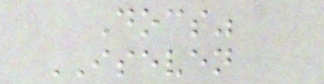Docs"
ISEVEN
